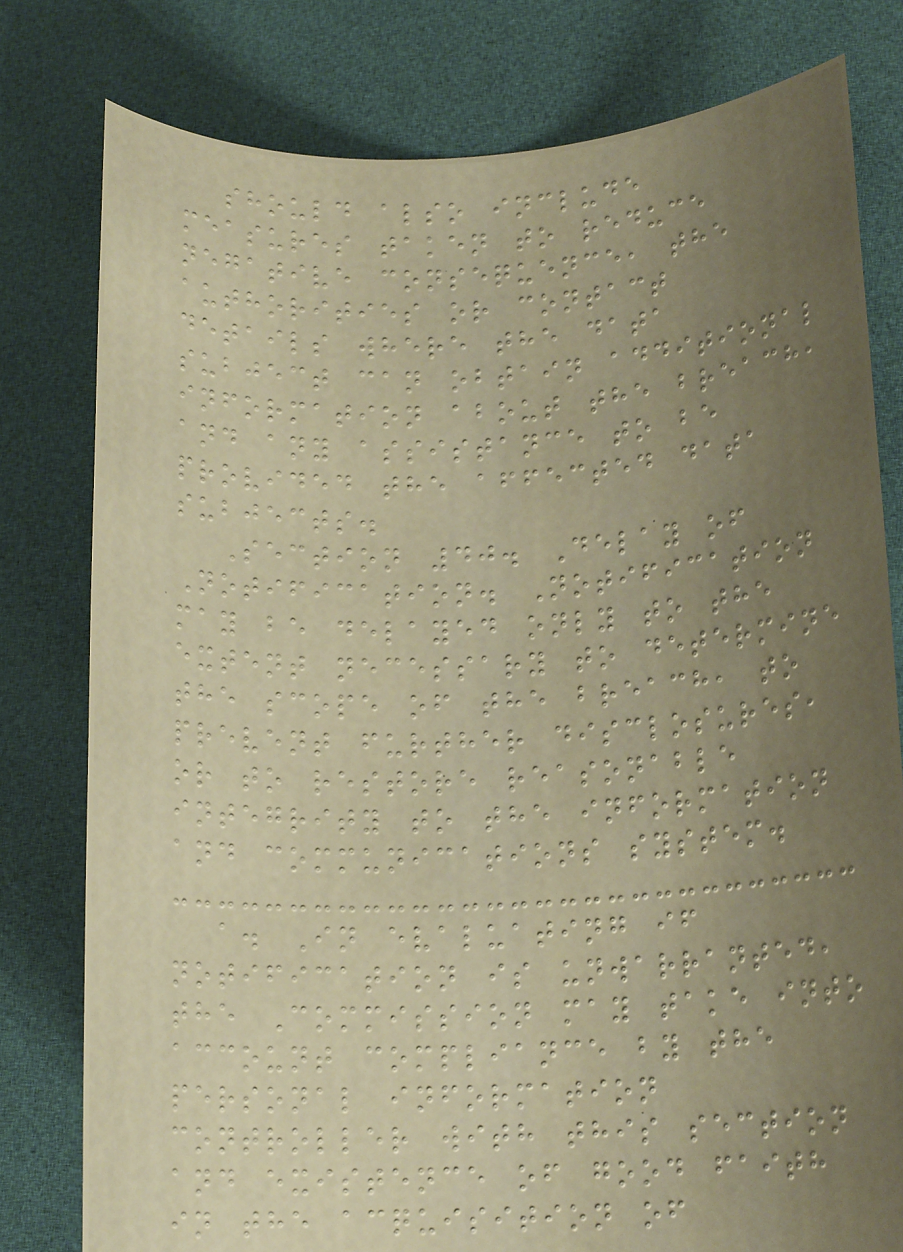should also include
measures taken to reduce
negative consequence, the
authorities or contact
details where the data
subject can obtain additional
information about the breach,
and any assistance to be
provided the affected data
subjects.
Section 40. Delay of
Notification. Notification
may be delayed only to the
extent necessary to determine
the scope of the breach, to
prevent further disclosures,
or to restore reasonable
integrity to the information
and communications system.
a. In evaluating if
notification is unwarranted,
the Commission may take into
account compliance by the
personal information
controller with this section
and existence of good faith
in the acquisition of
